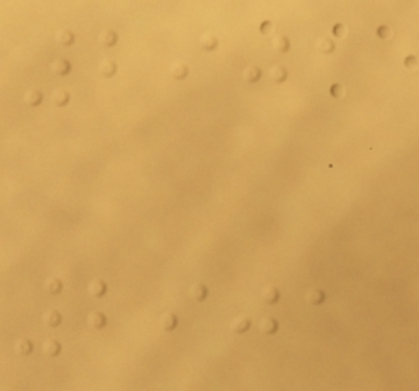2901
2901
